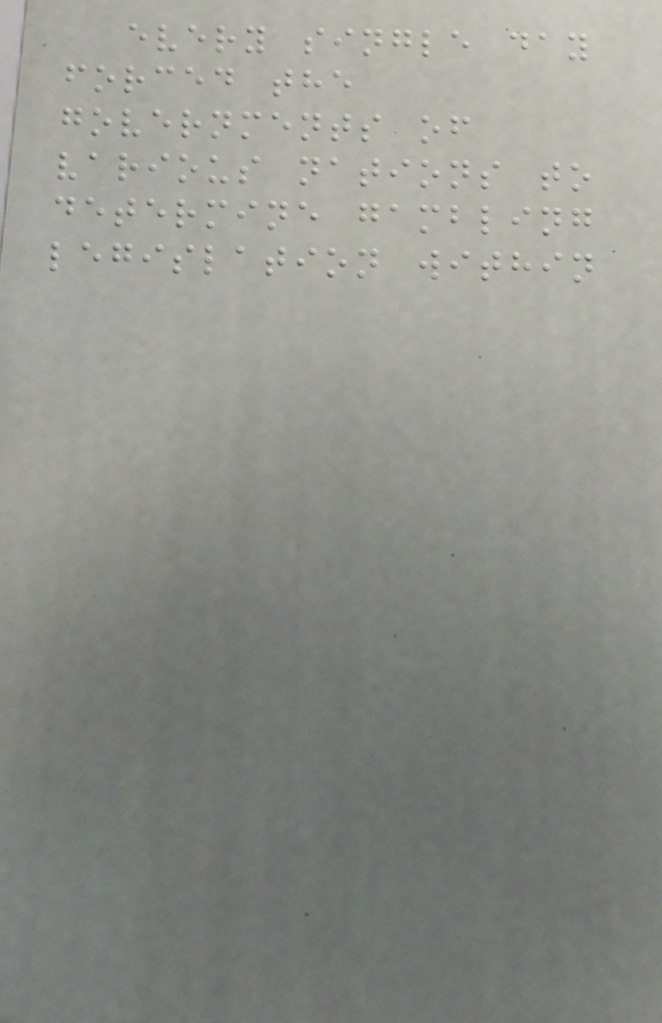every single day
forced the
governments of
various nations to
determine gambling
legislation within
